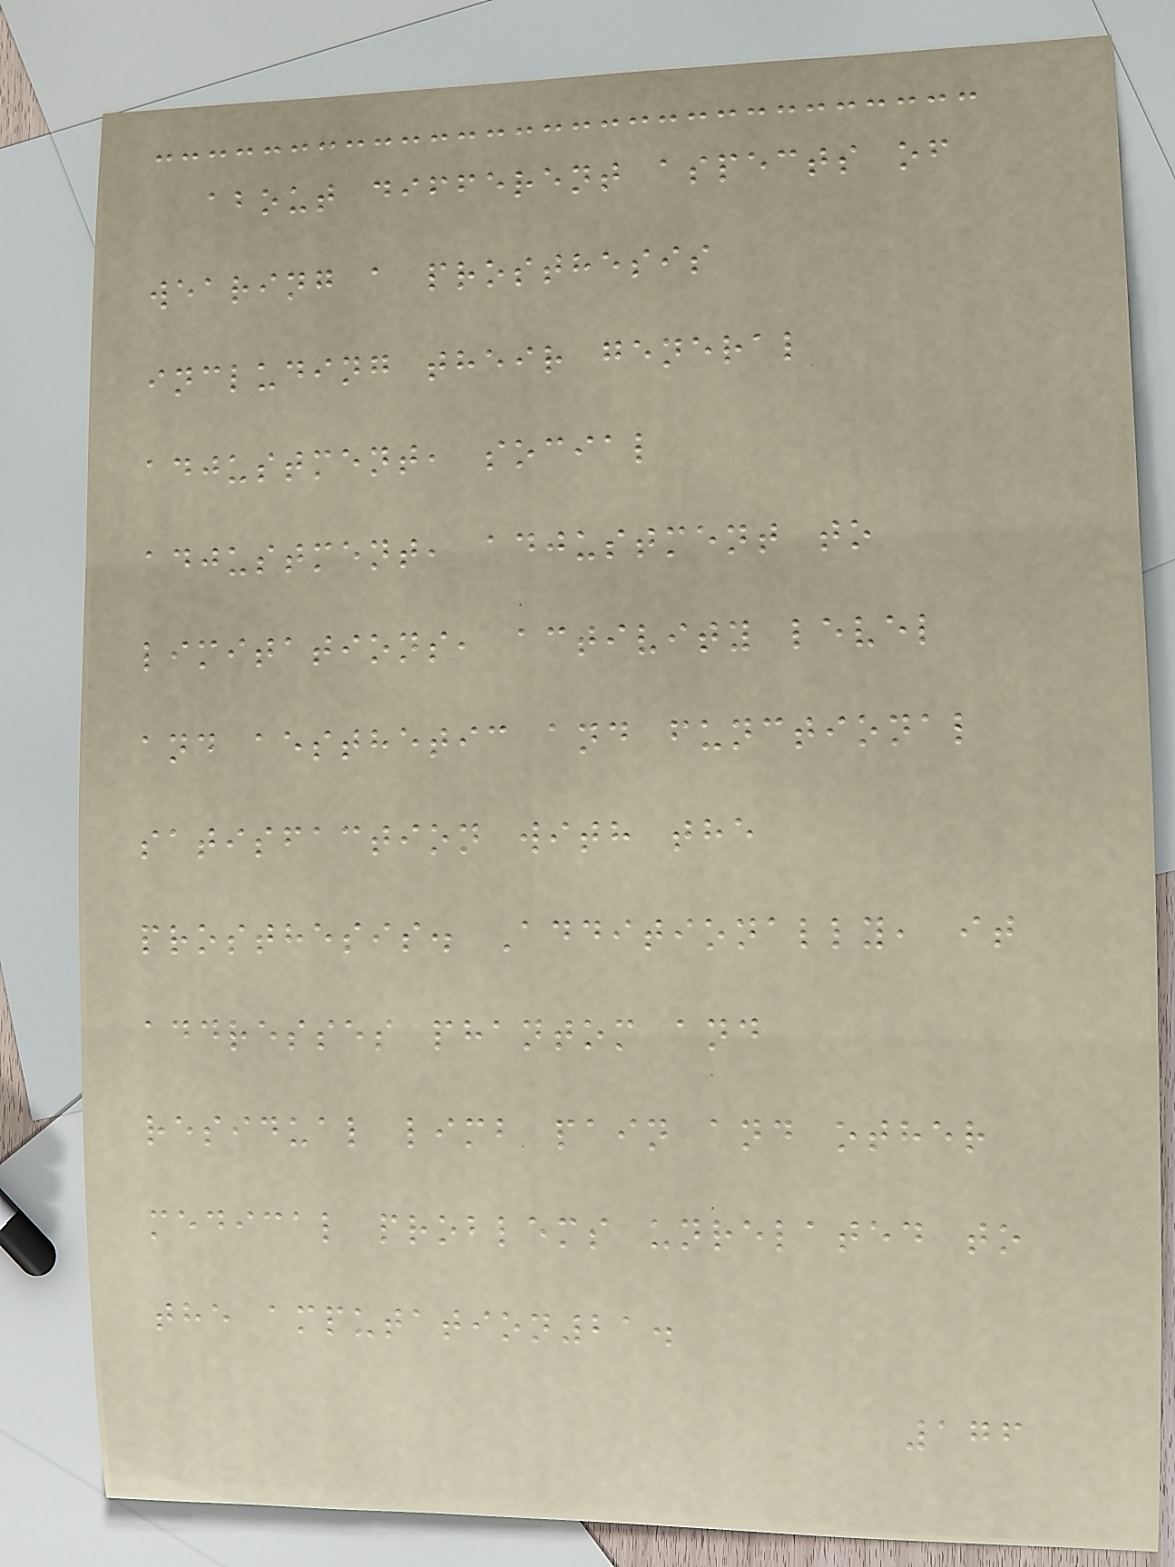about different aspects of
wearing a prosthesis
including their general
adjustment, social
adjustment, adjustment to
limitations, activity level
and aesthetic and functional
satisfaction with the
prosthesis. Additionally, it
addresses phantom and
residual limb pain and other
medical problems unrelated to
the amputation21.
176
